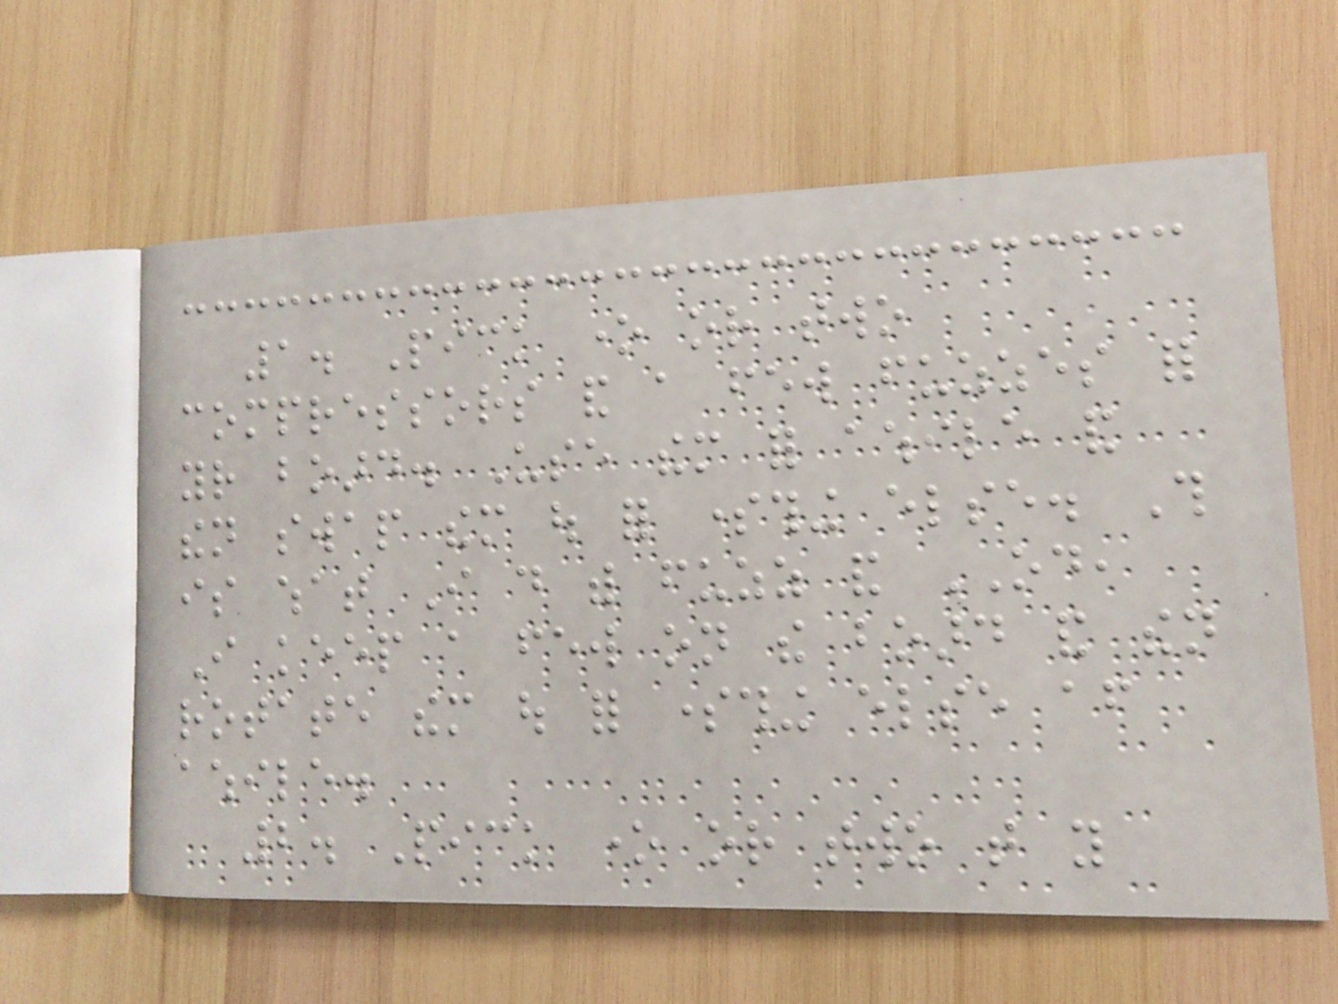1. Pick one or two
compressors and a few fuzzes for
your board. Use them for awhile and
then swap them out for something else. This
is what I do with fuzz and OD,
I keep a few on the board and then
rotate them out for something else after
awhile.
2. Pick one or two that you
